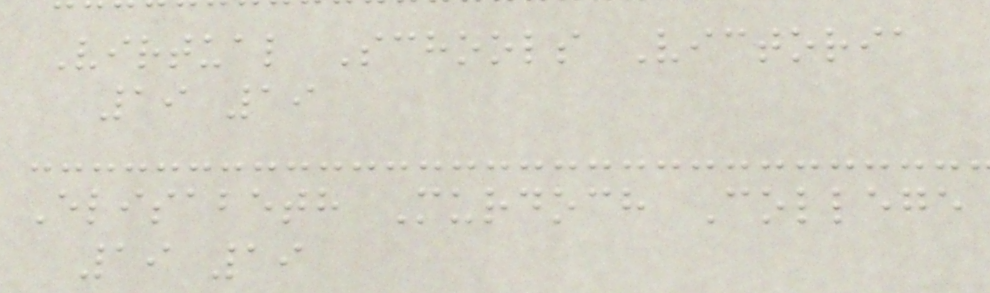Virtual Schools Victoria
19 19
Elisabeth Murdoch College
19 19
